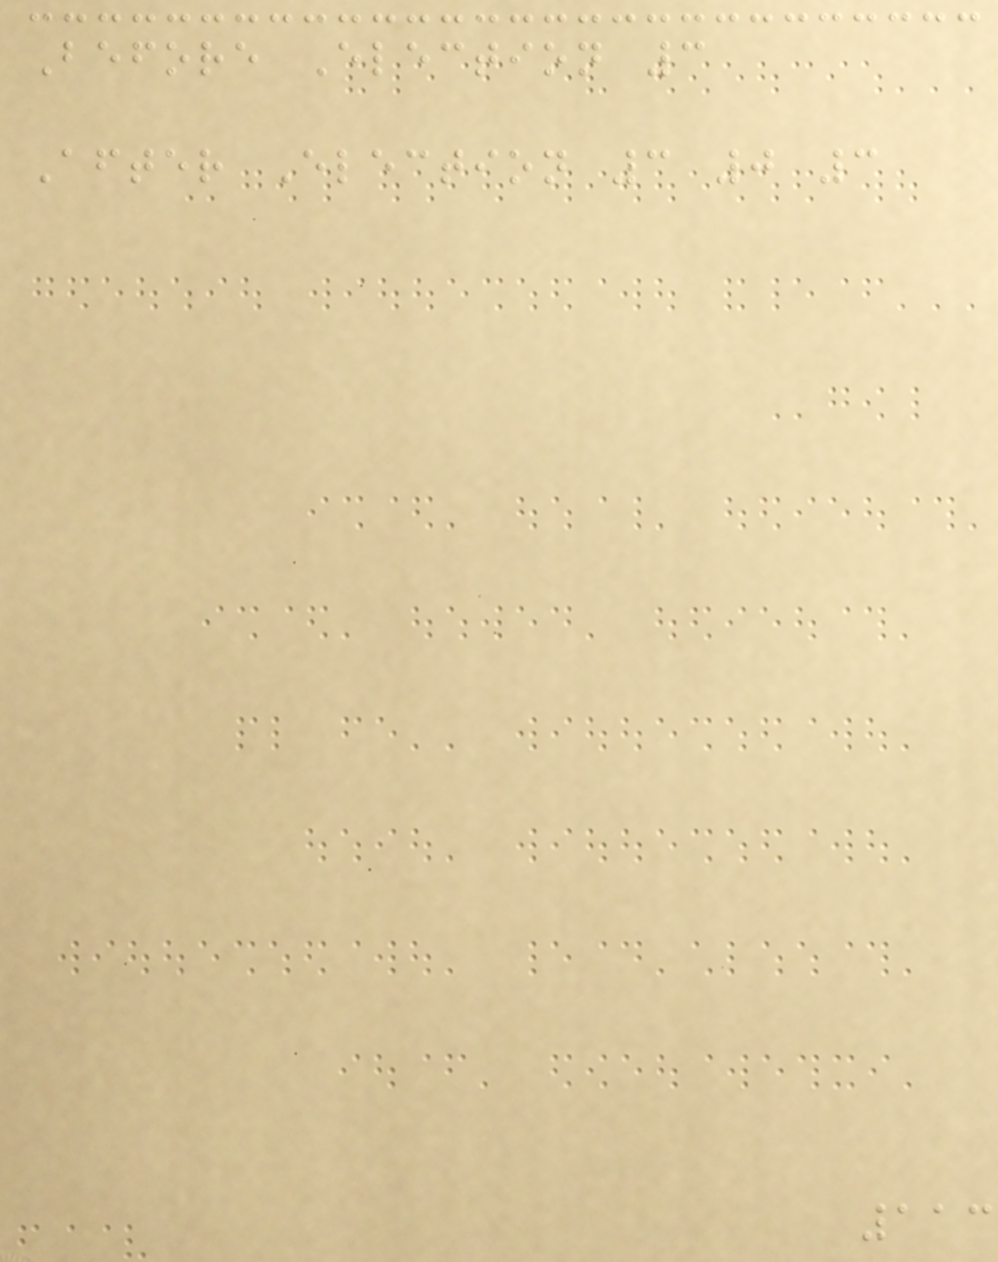Before Election 3
After Election 3 0 3
113
